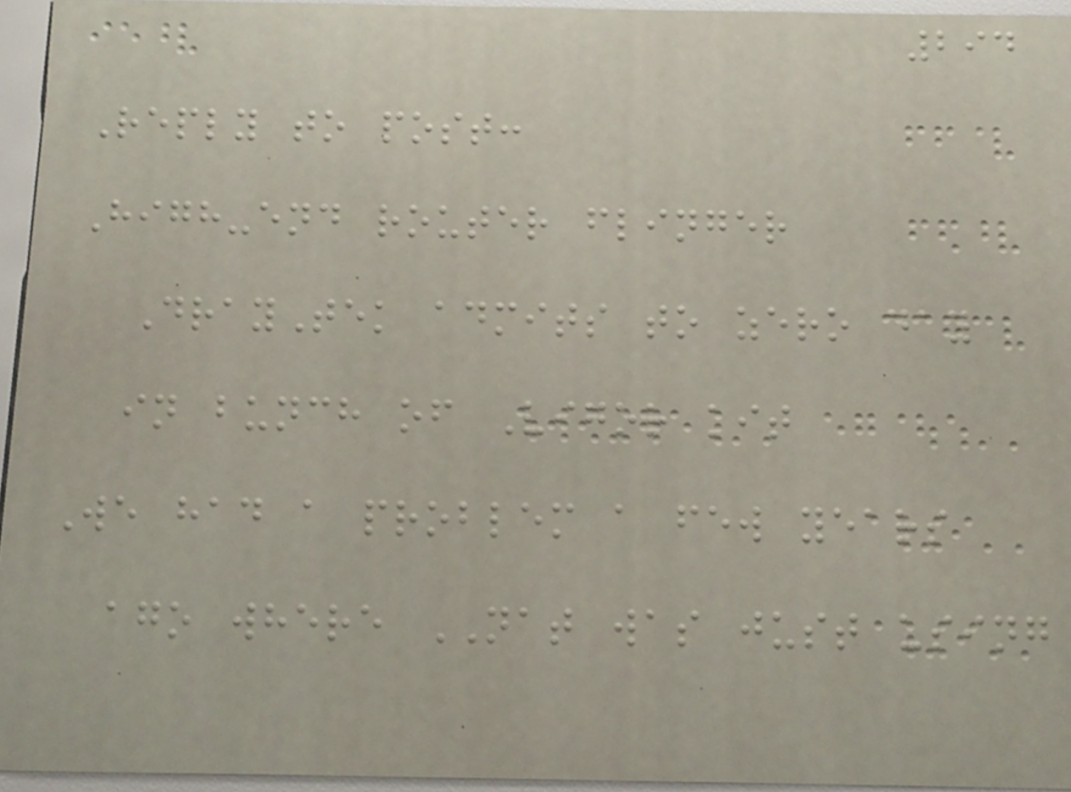294
Reply to post:
High-end router flinger
DrayTek admits to zero day
in bunch of Vigor kit
We had a problem a few years
ago where NAT was just using
